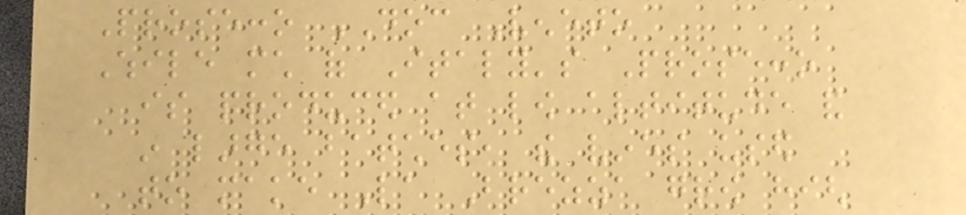Prosecco DOC Veneto
While much of Italy's Prosecco
is produced at low altitude and
in large batches, the vines used
to make La Brezza grow high
